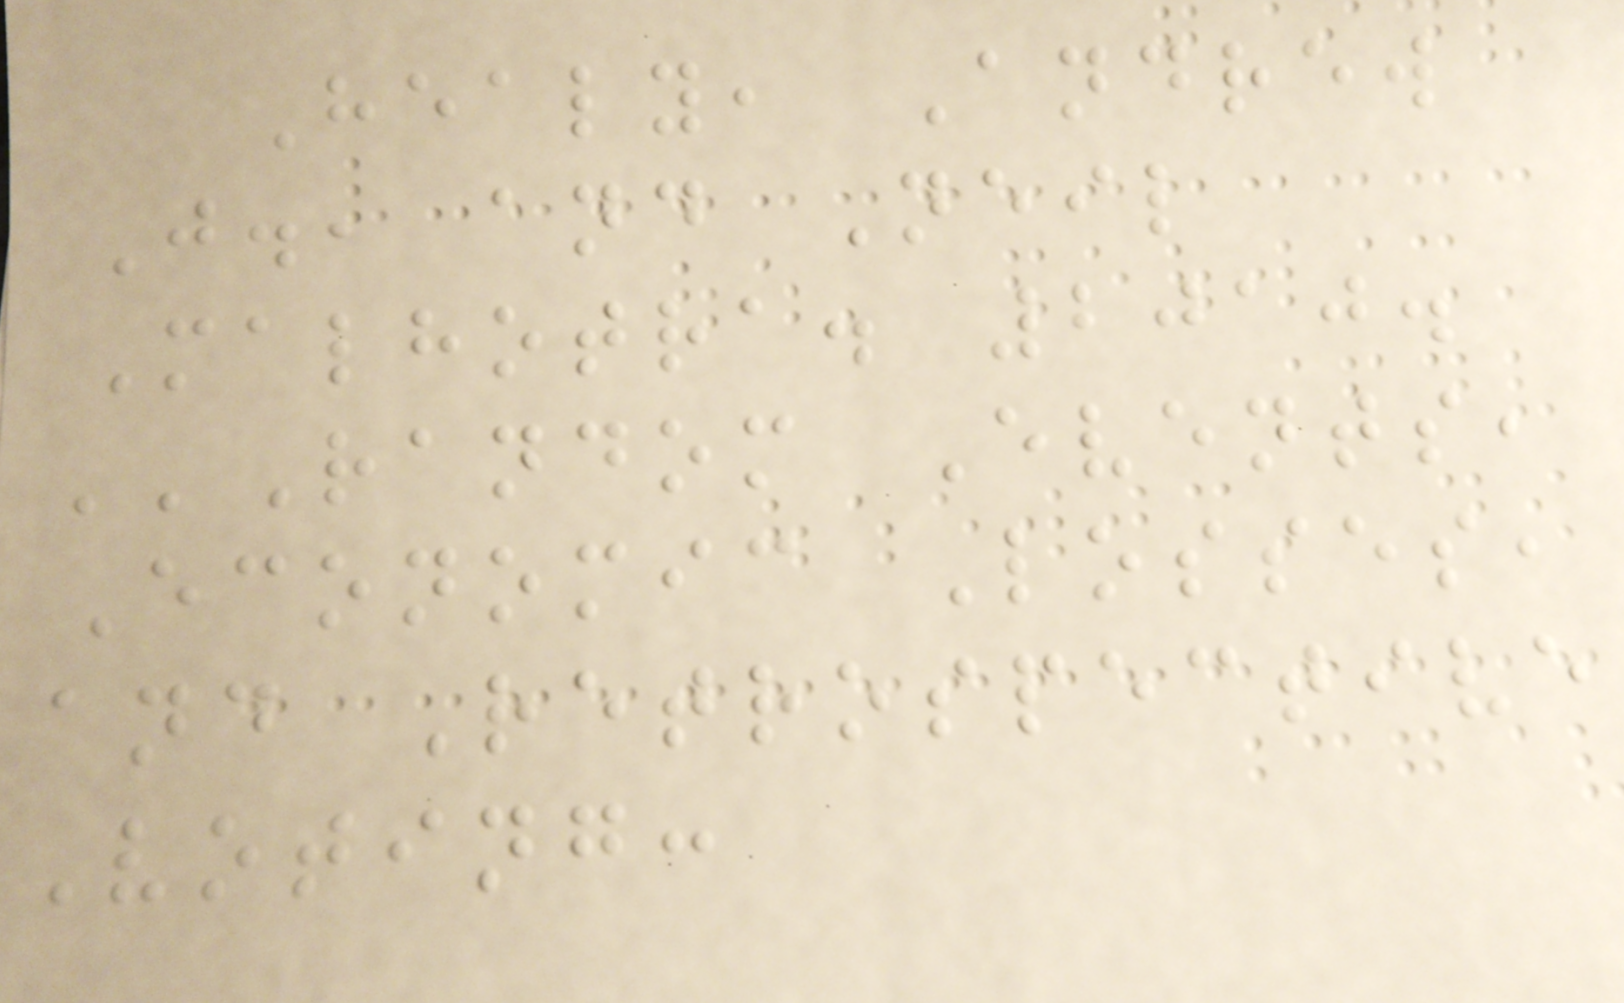Healy, Andrew
J., and Neil
Malhotra. 2010.
''Random Events,
Economic Losses,
and Retrospective
Voting:
